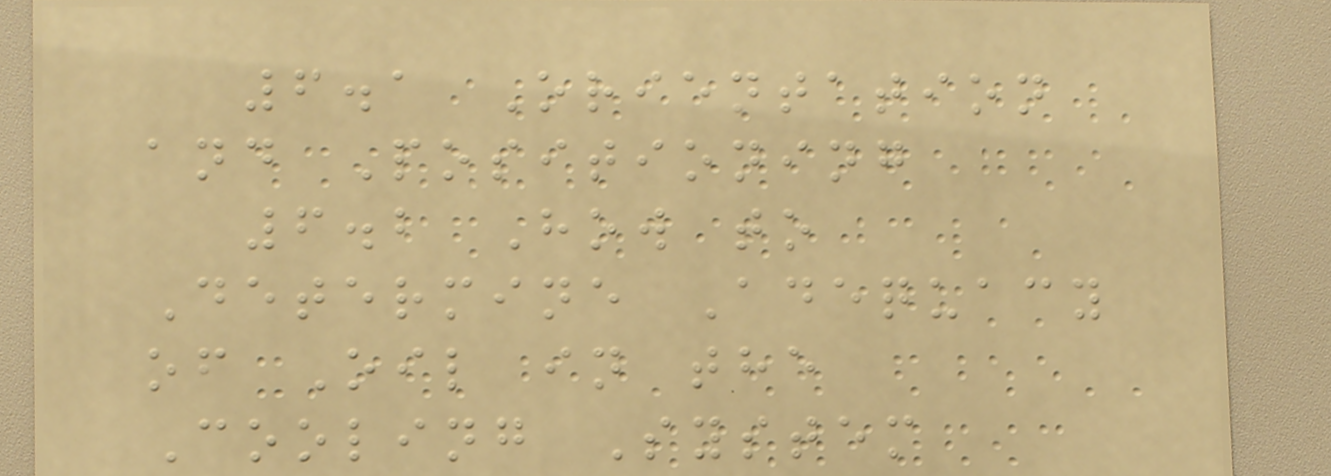6.1 Orientation
and Positioning
6.2 How to
Determine Adequacy
of Oil in the
Cooling System
